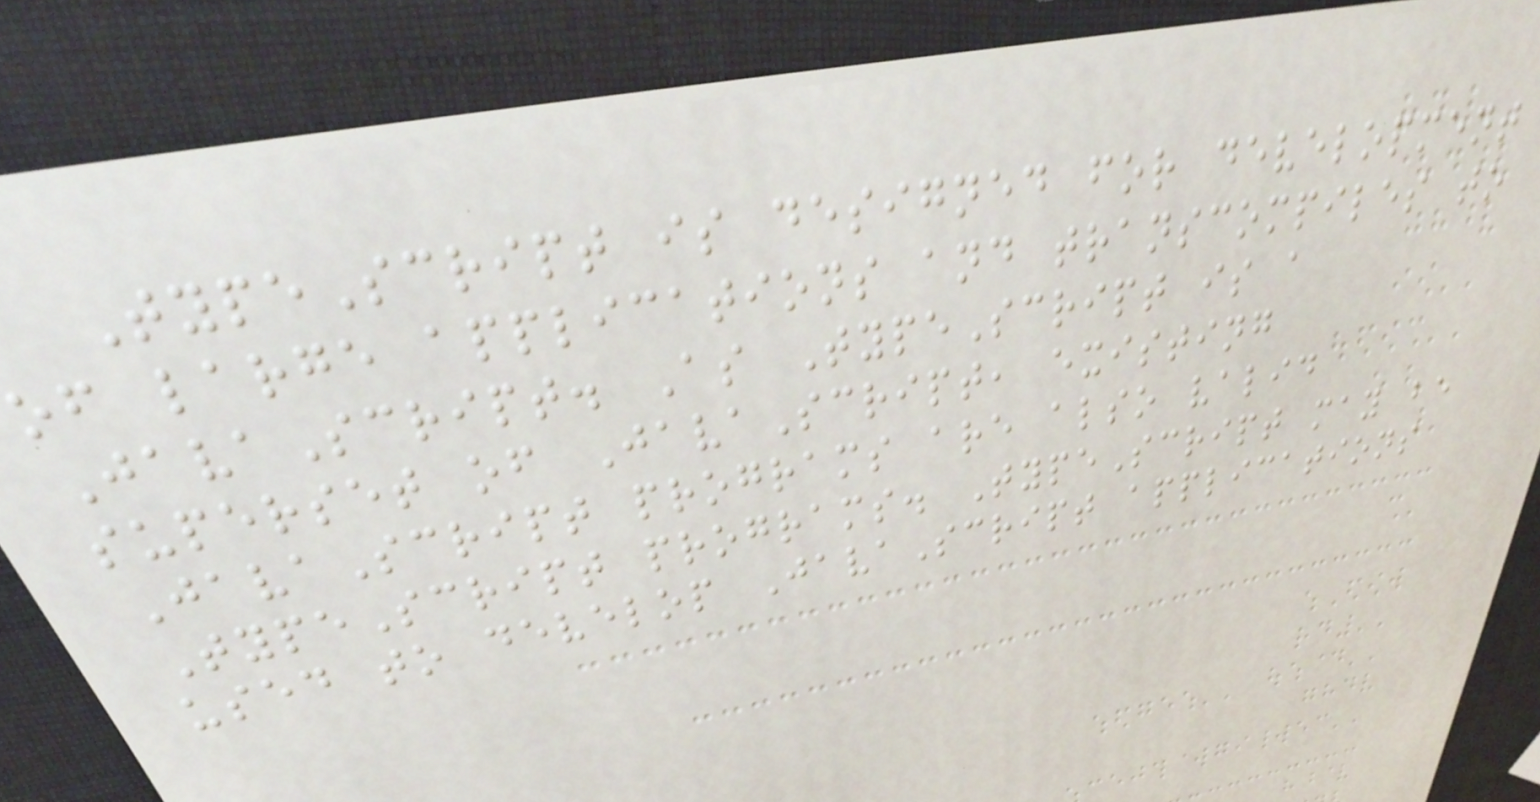TypeScript is designed for development
of large applications and transcompiles to
JavaScript. As TypeScript is a
superset of JavaScript, existing
JavaScript programs are also valid
TypeScript programs. TypeScript may be
used to develop JavaScript applications
